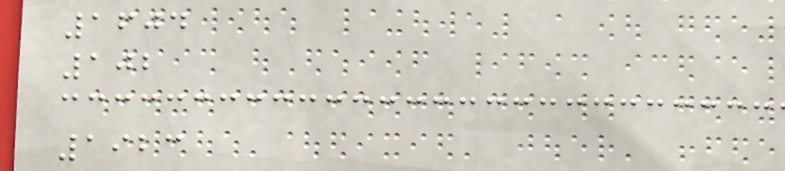1604
102
1923
